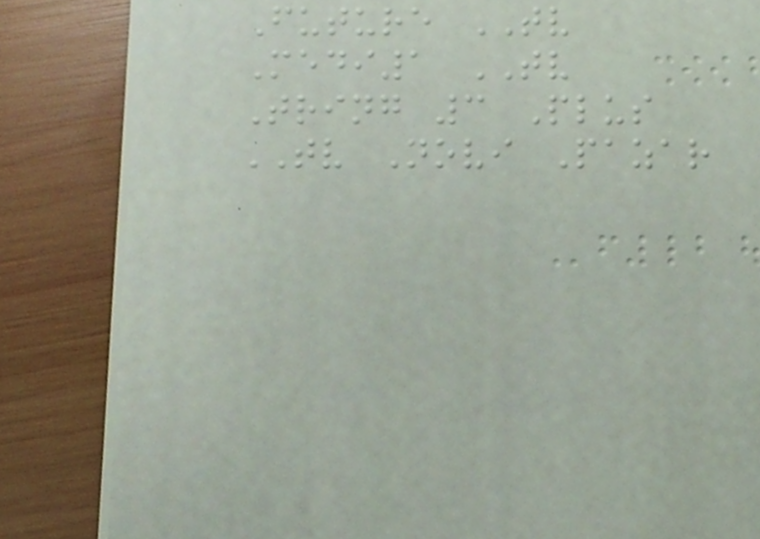Future TV
Medi1 TV
Tring 3 Plus
TV Novi Pazar
